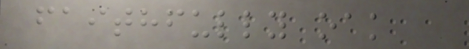faithfully oak
